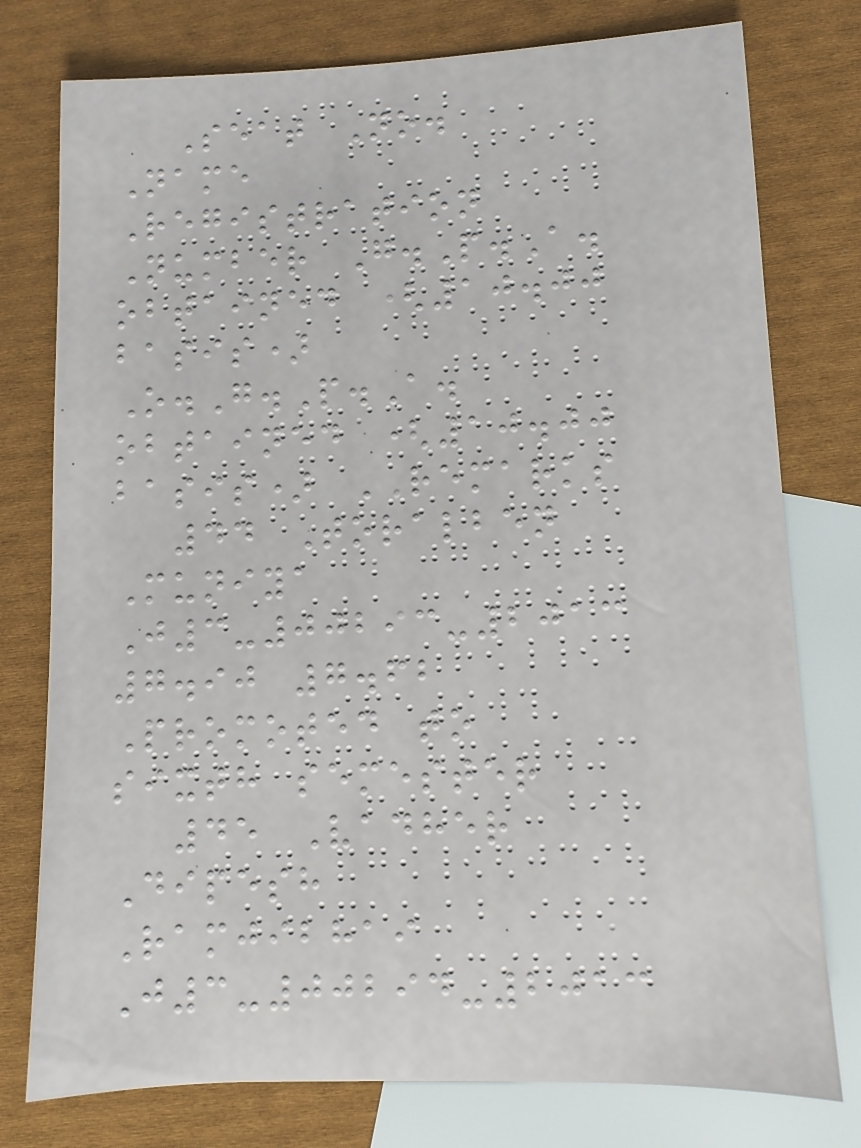Seat No.
Name
Registration
Number G.P.A.
obtained (10.00
basis)
O.G.P.A.
obtained (10.00
basis) REMARKS
44 Toralben
Muniya
J3-00293-2013
7.90 7.62
Promoted to
sixth semester
45 Vadher
Dipesh
Ramjibhai
J3-00294-2013
